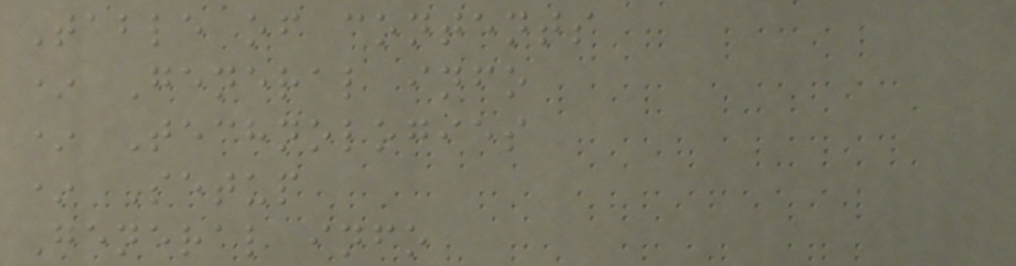Table of contents
* General info
* Technologies
* Setup
General info
